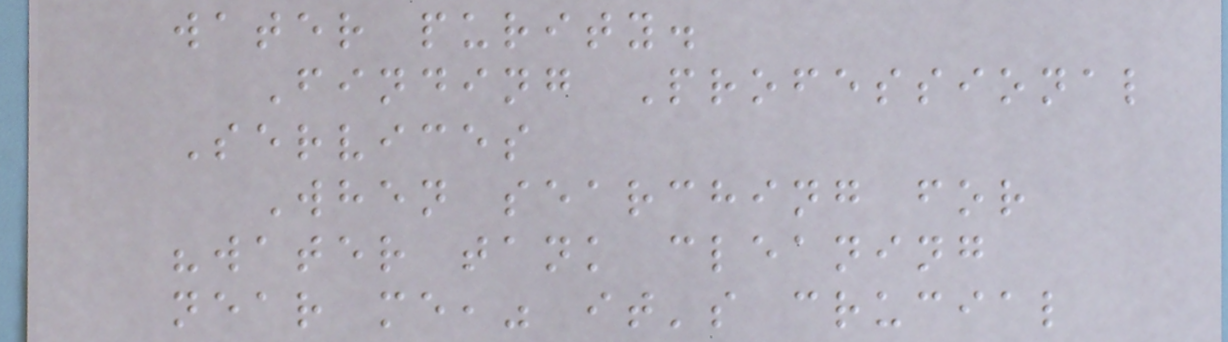water purity.
Finding Professional
Services
When searching for
"water tank cleaning
near me," it's crucial
